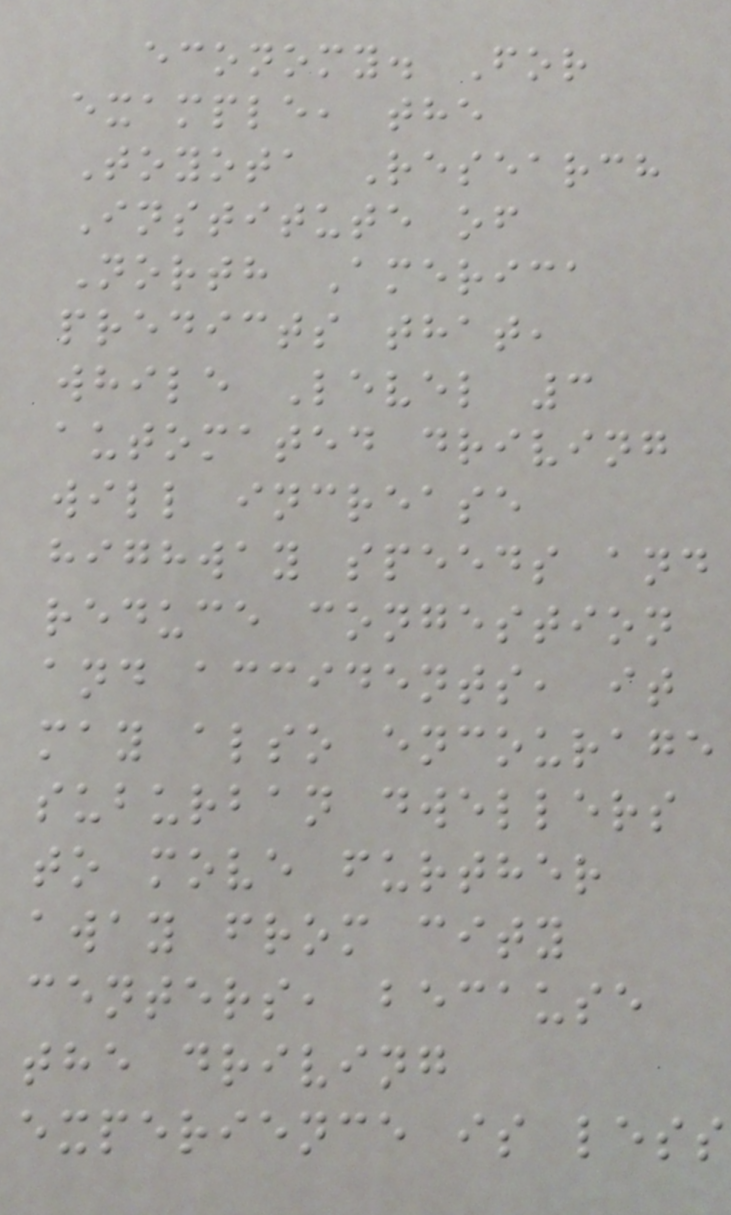economy. For
example, the
Toyota Research
Institute of
North America
predicts that,
while Level 3
automated driving
will increase
highway speeds and
reduce congestion
and accidents, it
may also encourage
suburban dwellers
to move further
away from city
centers, because
the driving
experience is less
